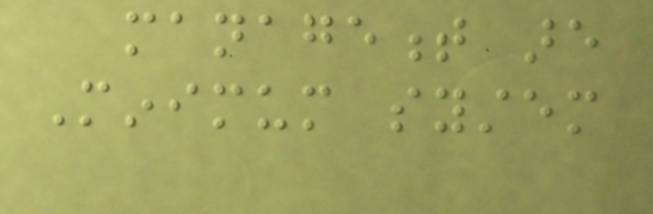management are
Minimum system
